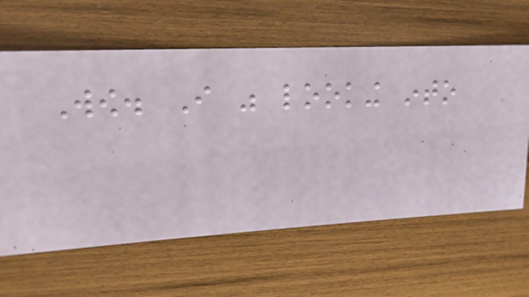Wow. I was looking into
